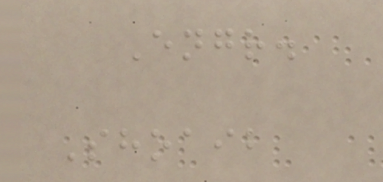Engr.
Shoaib
